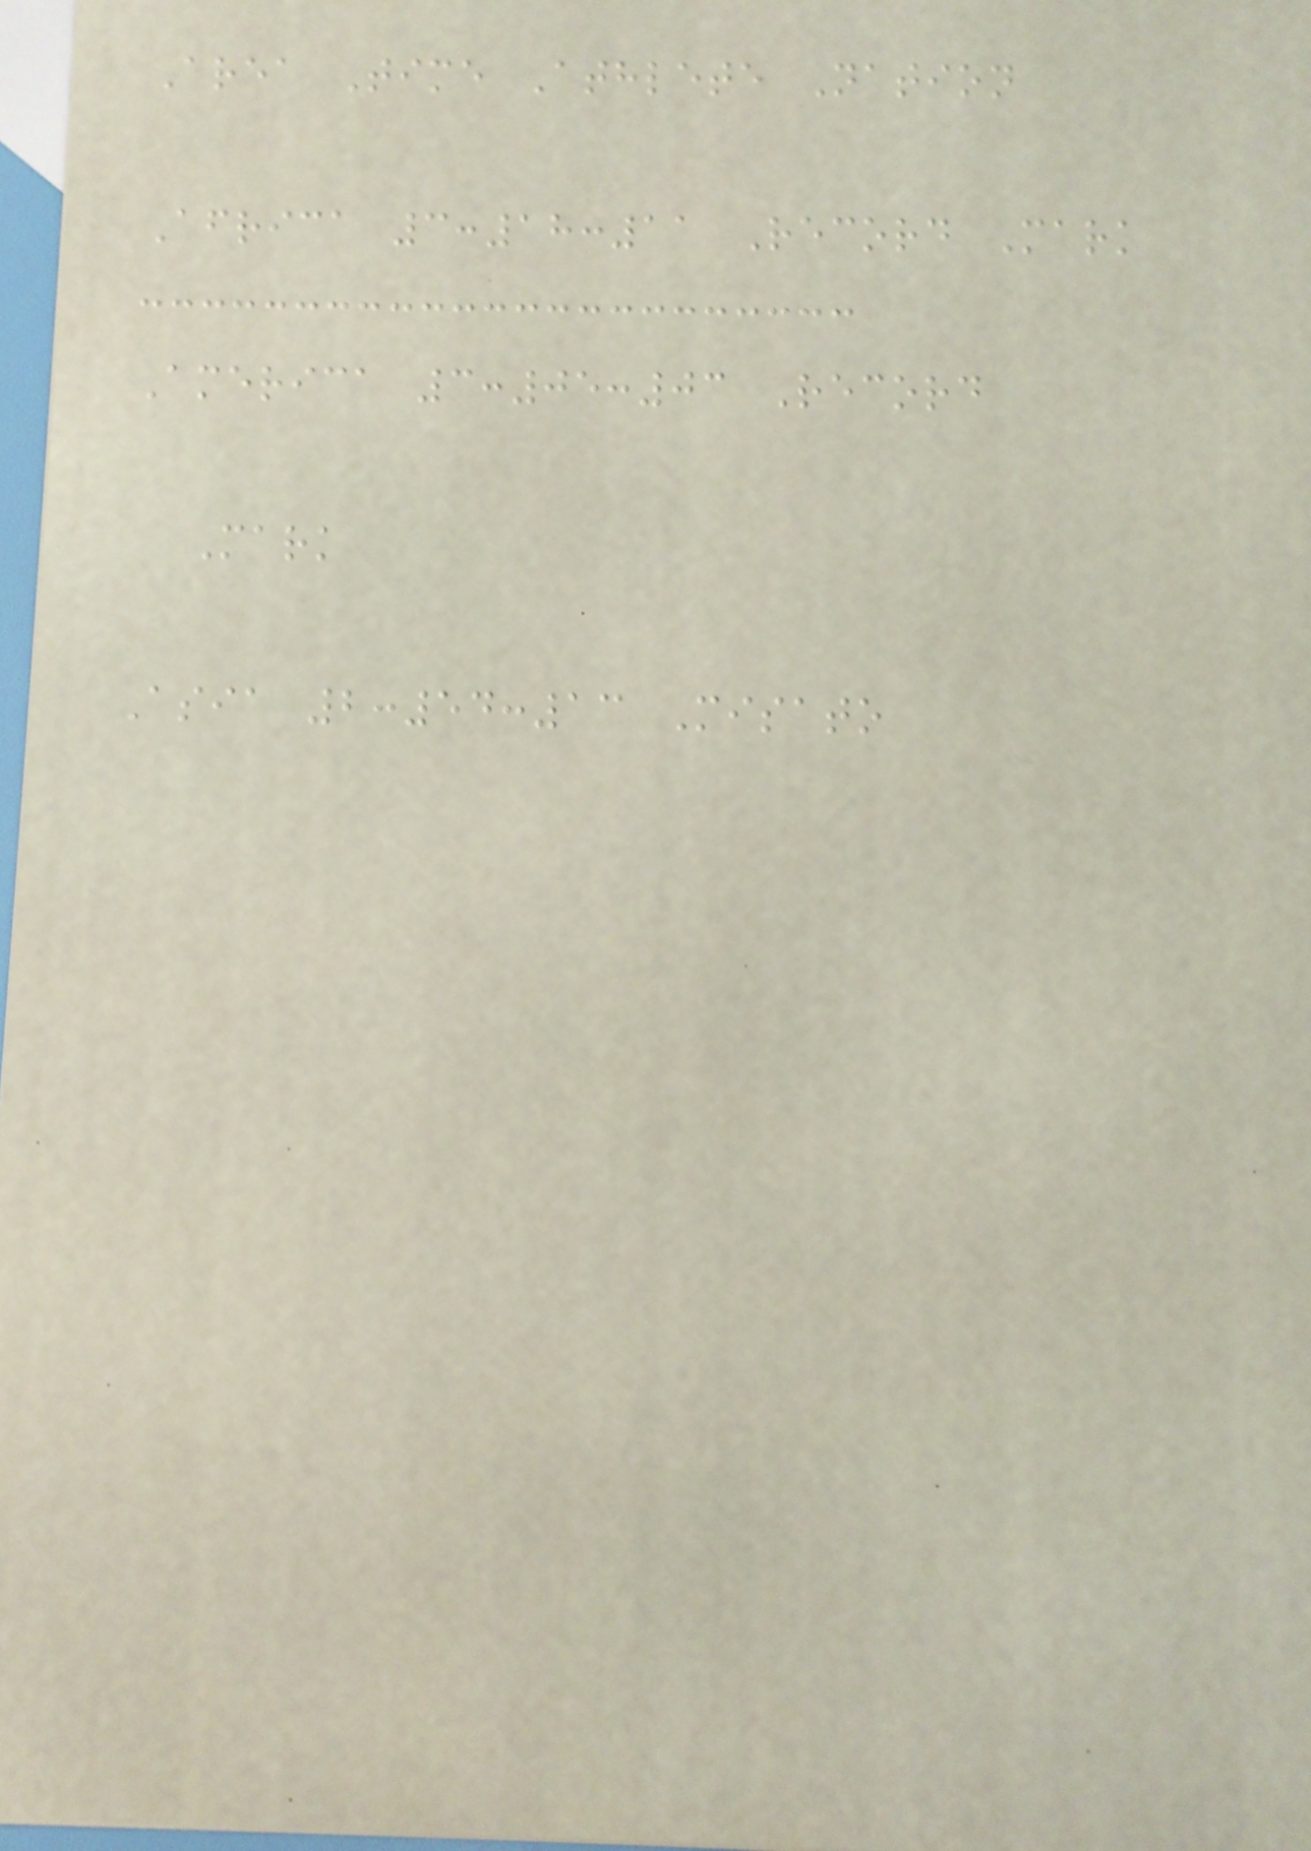Area Time Athlete Nation
Africa 3:18:11 Record Mark
America 3:05:03 Record
Mark
Asia 2:54:13 Misato
